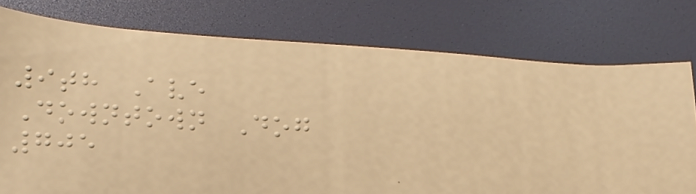9th Ave
Downtown Dog
705
